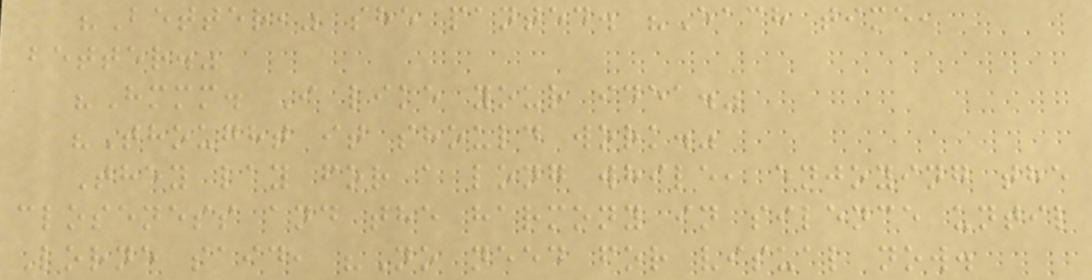"Better," she panted. "Each time,
better."
"Hmmm. I like your idea."
"Thought it should work."
They lay for a long while, enjoying the
closeness and the harmony in silence until
Lorne said, "No need for visual now.
